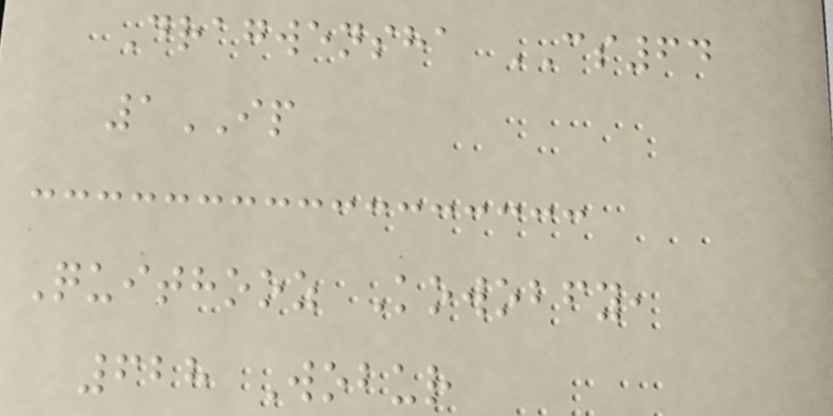Dragwensha CS64
1IP
Quithooz Kowobfy,
628 Wobur
